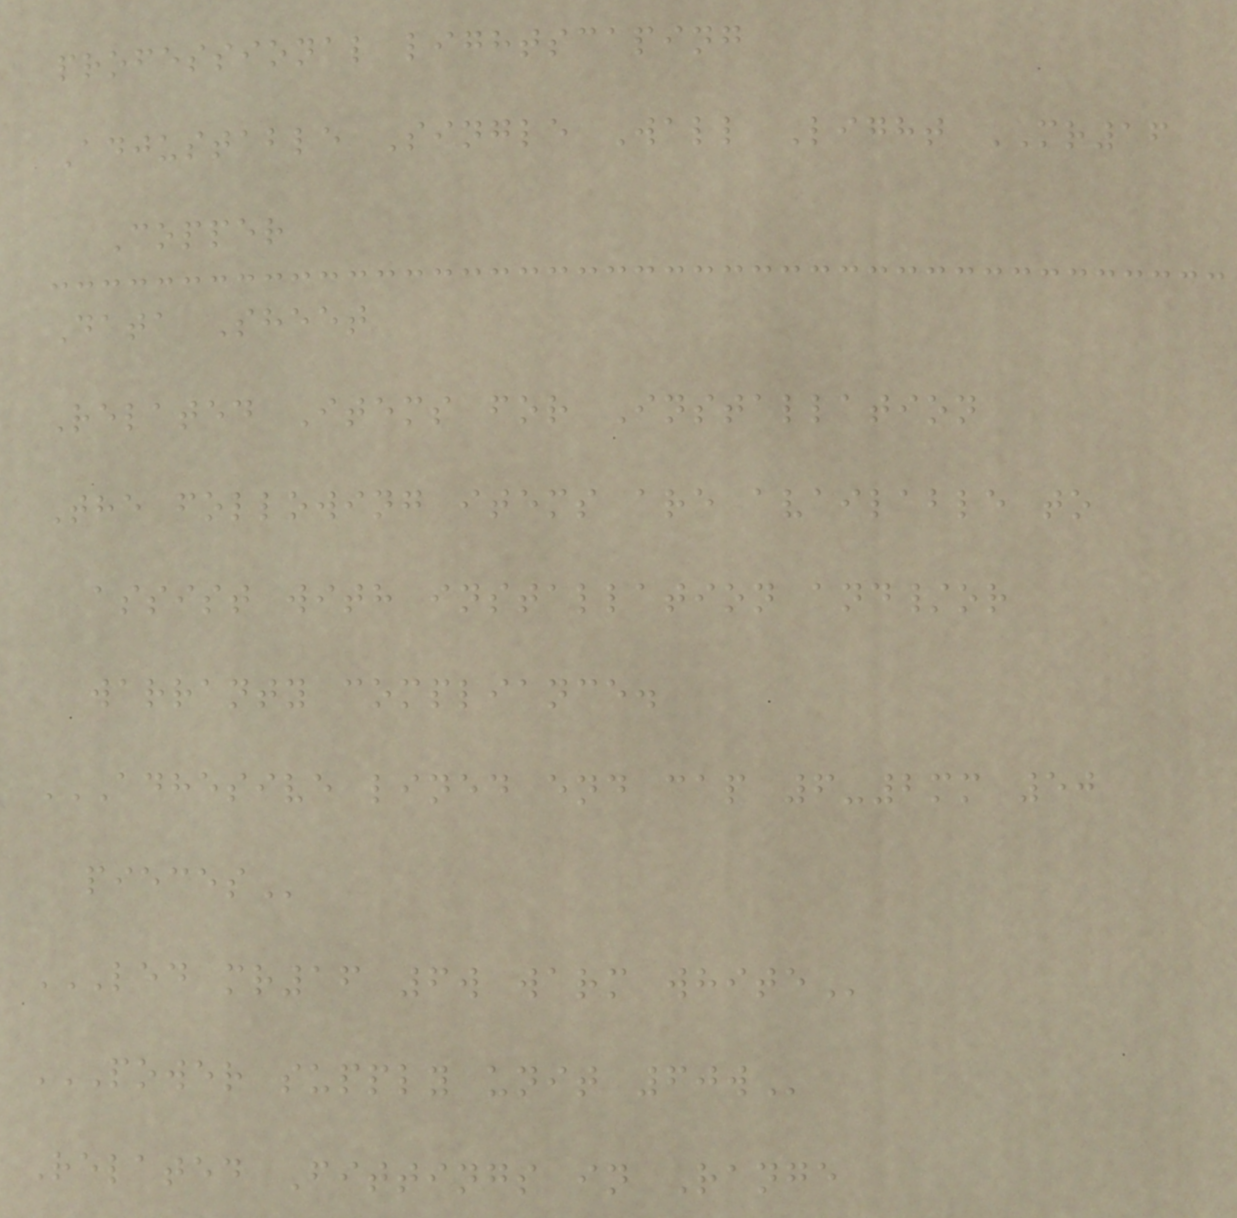professional lightscaping
Adjustable Single Wall Light MR16
Copper
Data Sheet
Related Items for Installation
The following items are available to
assist with installation and/or
warranty compliance.
ADHESIVE LINED END CAP 6-2MM 50
PIECES
LED MR16 6W WARM WHITE
POWER SUPPLY UNIT 60W
Related Fittings in Range
